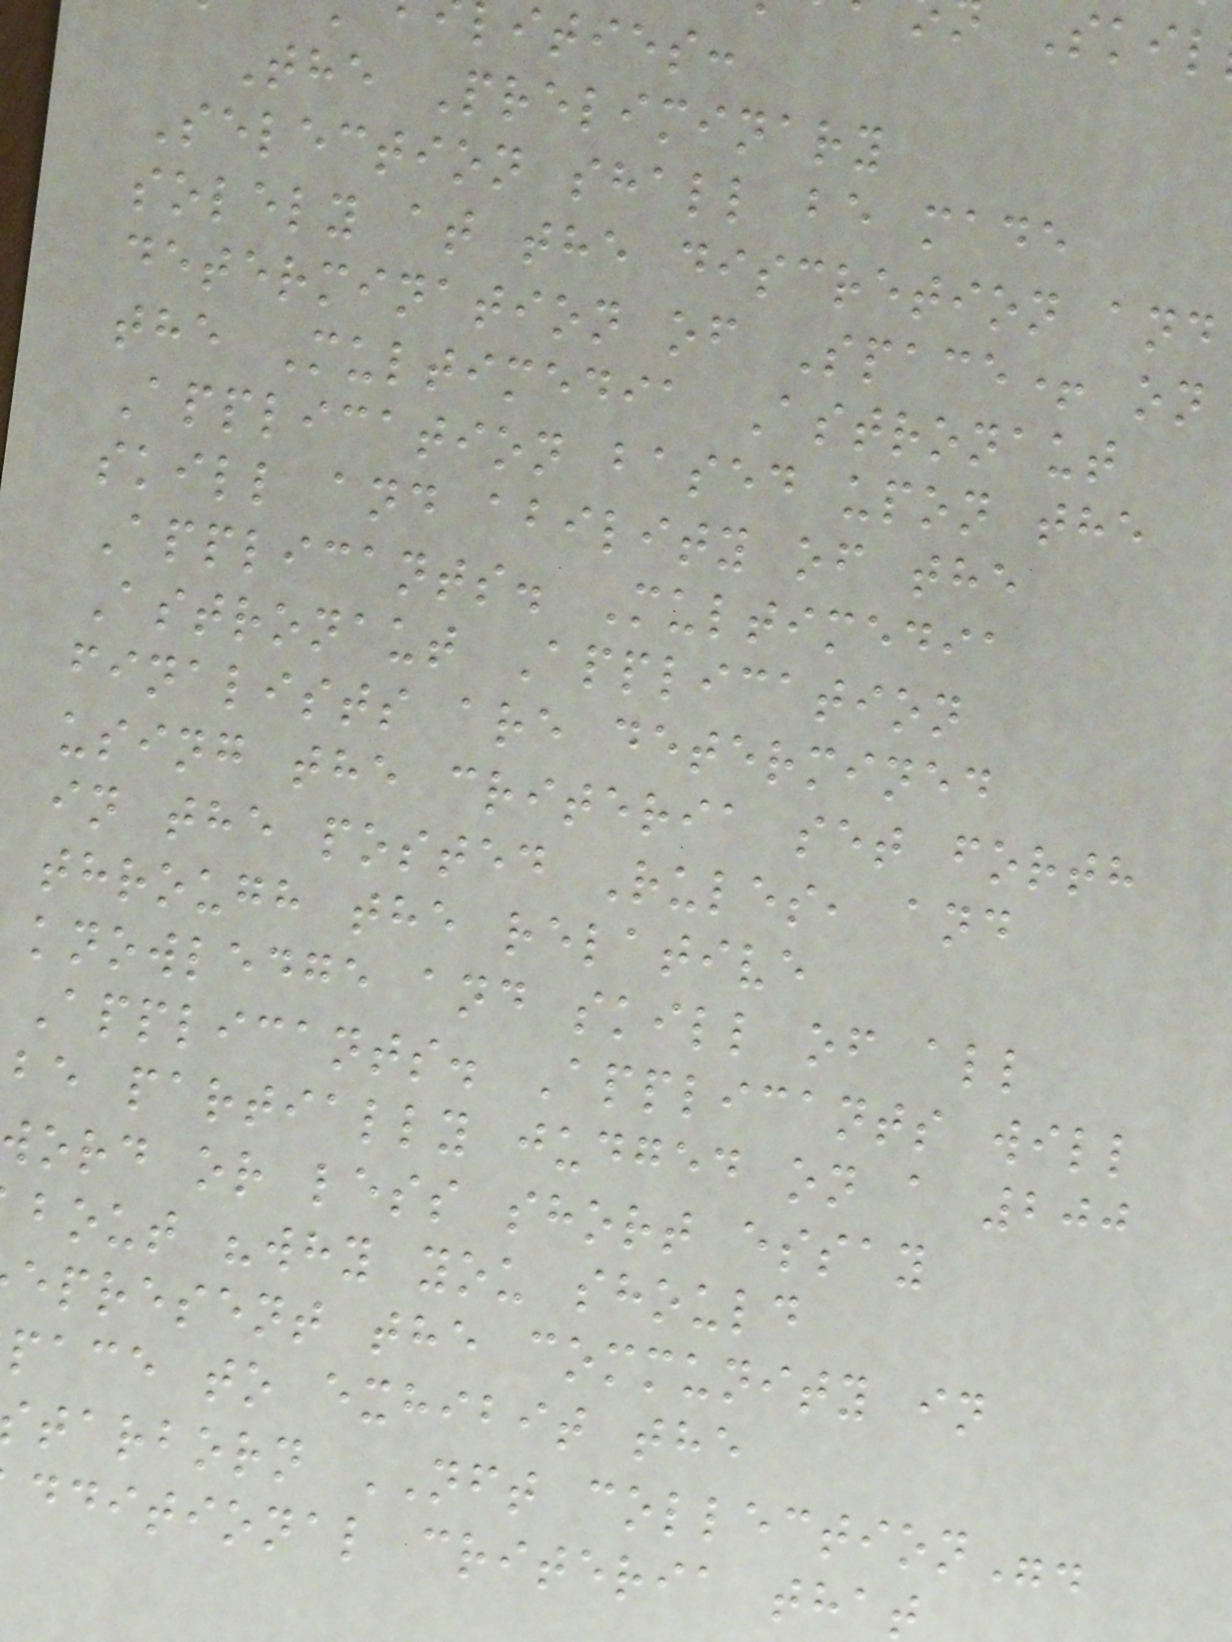ities:
The Preliminary
Selection shall be made
solely at the discretion and
determination of Space+ on
the Multimedia Astronaut
Application based upon the
skill and ability of the
Applicants. Multimedia
Astronaut Application
finalists are determined
using the criteria set forth
in the posted Rules, and
through the relative
knowledge and skill of all
Applicants. Applicants will
be partially judged on a 200
ord or less short essay
bout "why you should
epresent the community in
pace to exhibit the
tarborn NFT collection".
dditional criteria that
